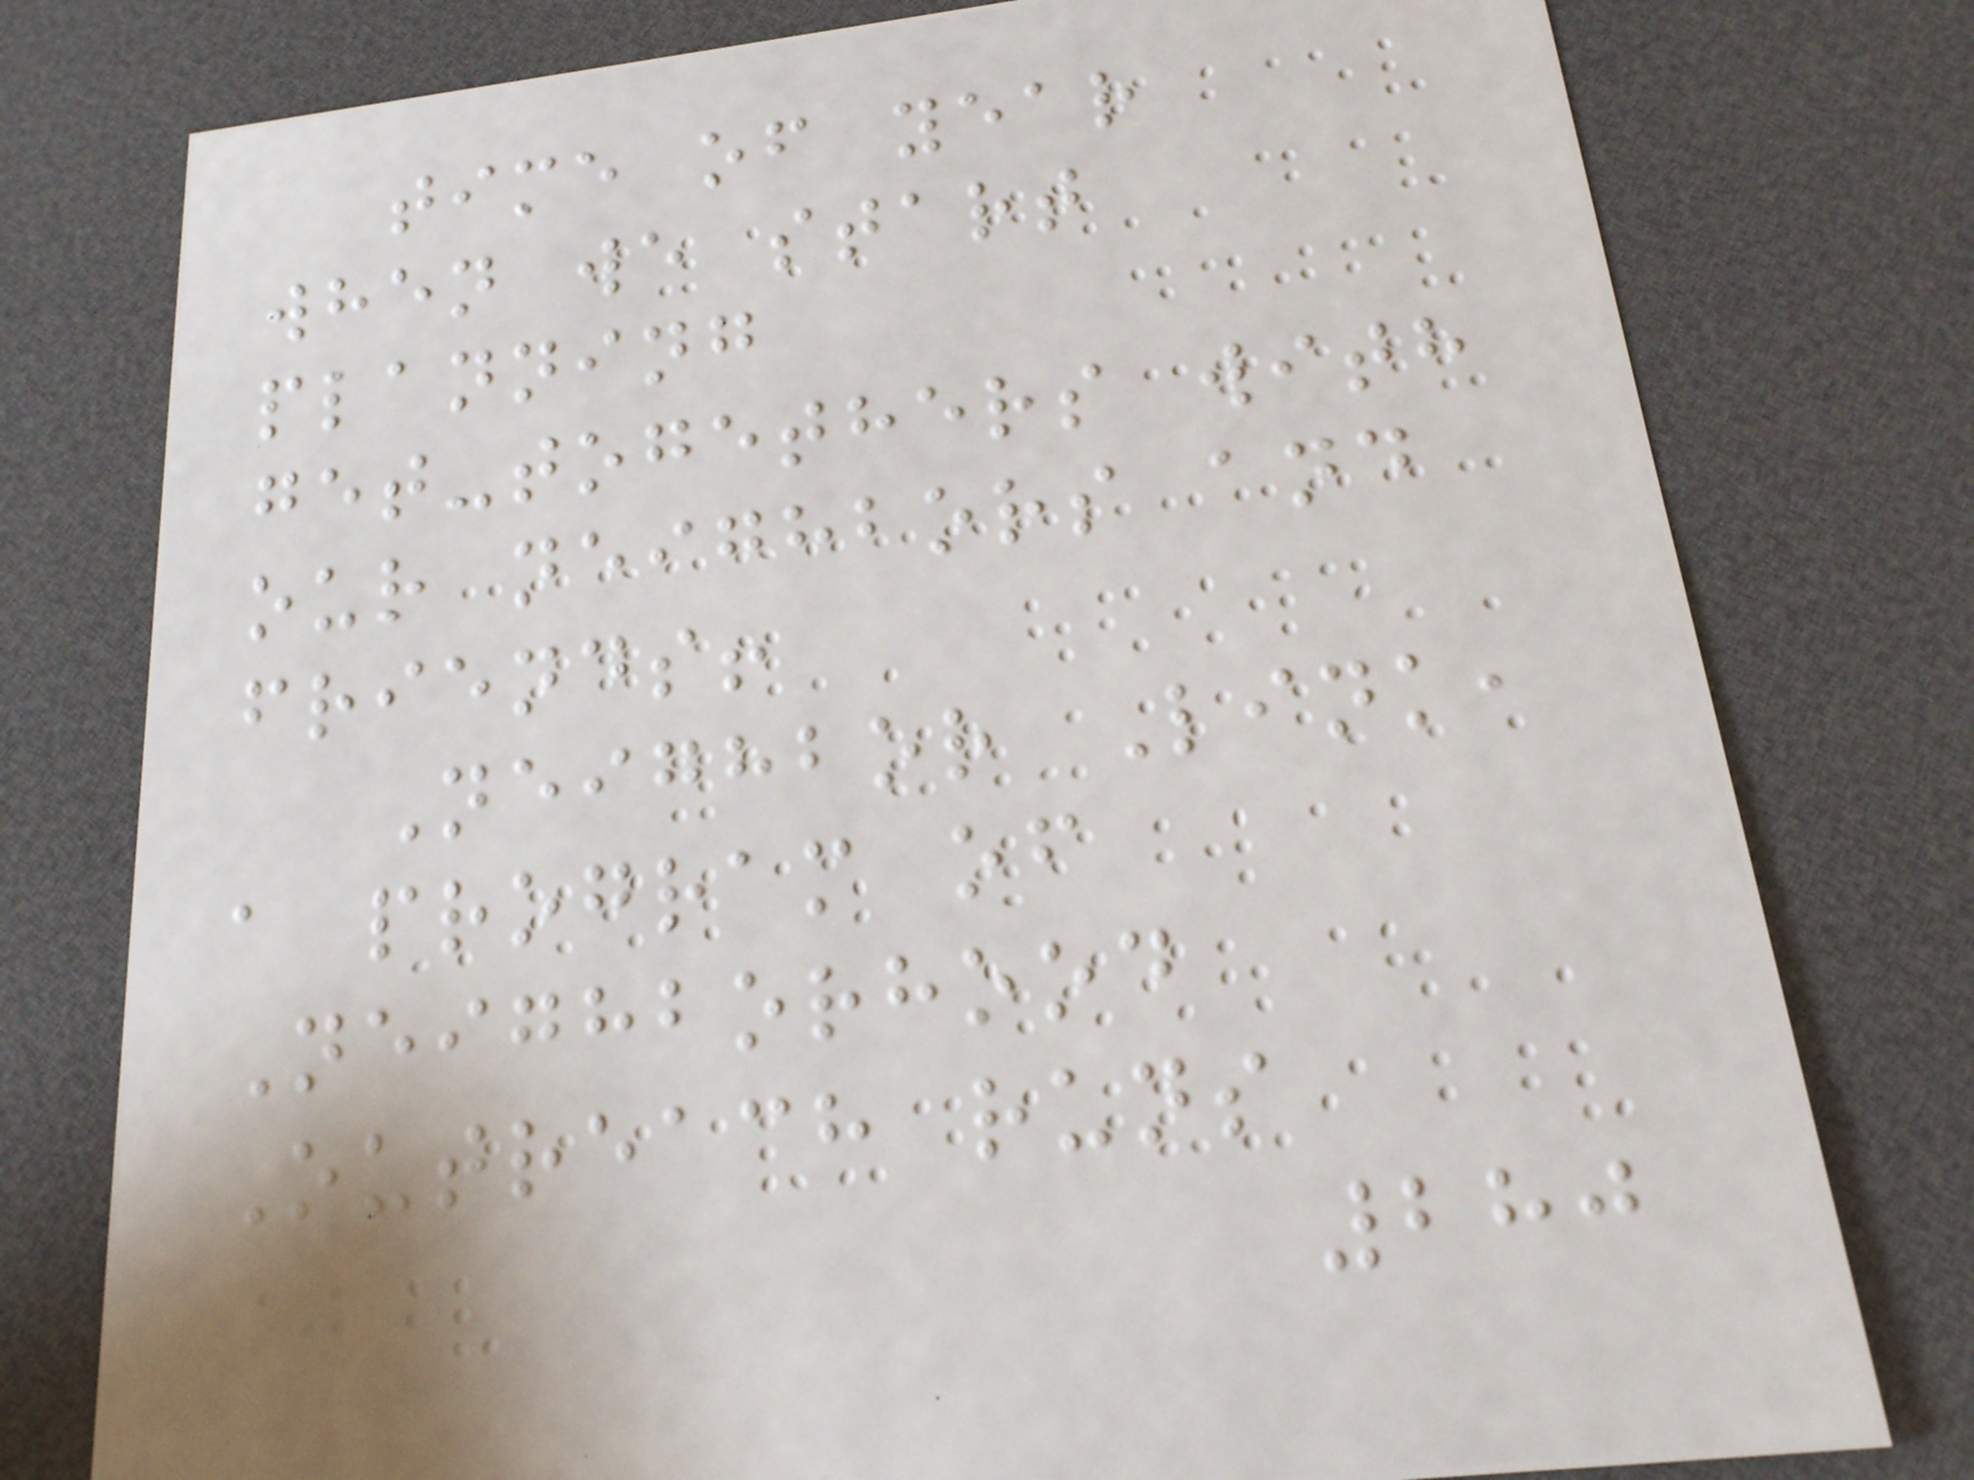time of year
when we start
planning
get-togethers with
our neighbors and
friends!
Neighbor Link,
a program of
Neighborhood
Outreach runs
280
